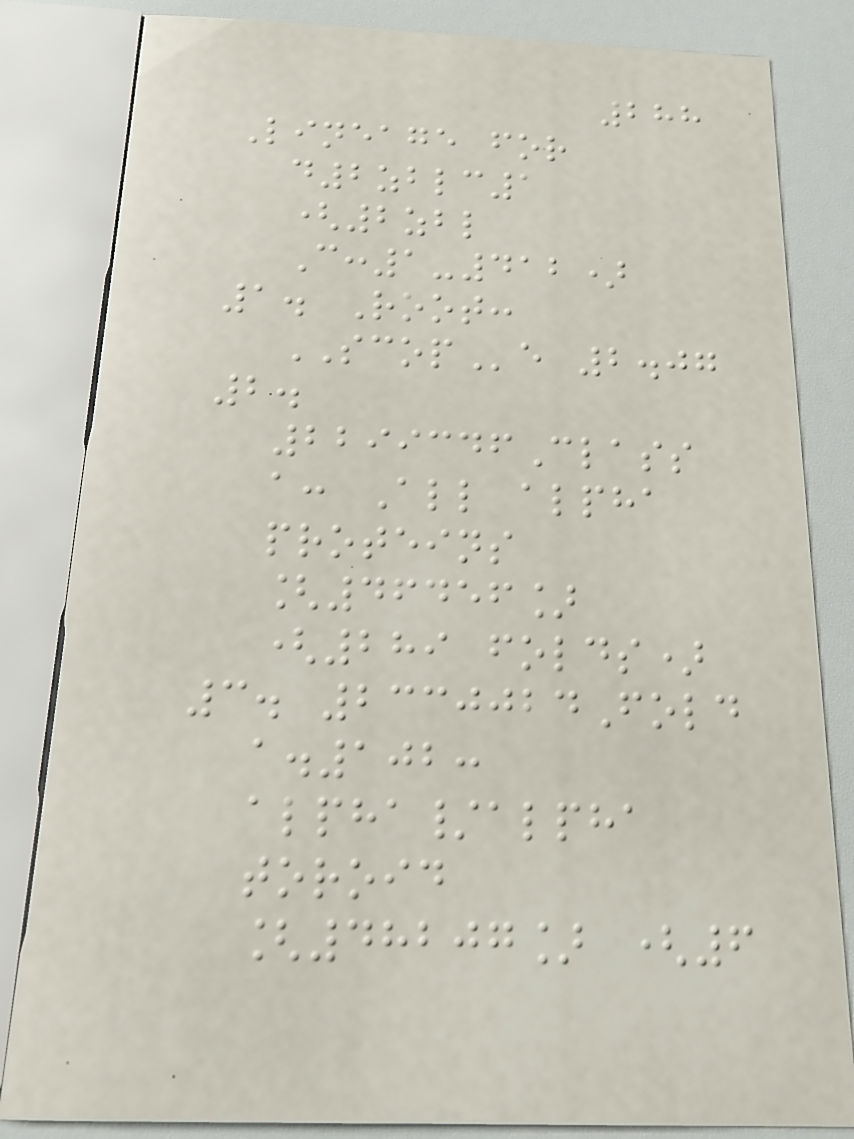288
Lineage for
d2zblc1
(2zbl
C:1-412)
1. Root:
SCOPe 2.07
2.
2299346Class
a: All alpha
proteins
[46456]
(289 folds)
3. 2330024Fold
a.102:
alpha/alpha
toroid
[48207] (6
